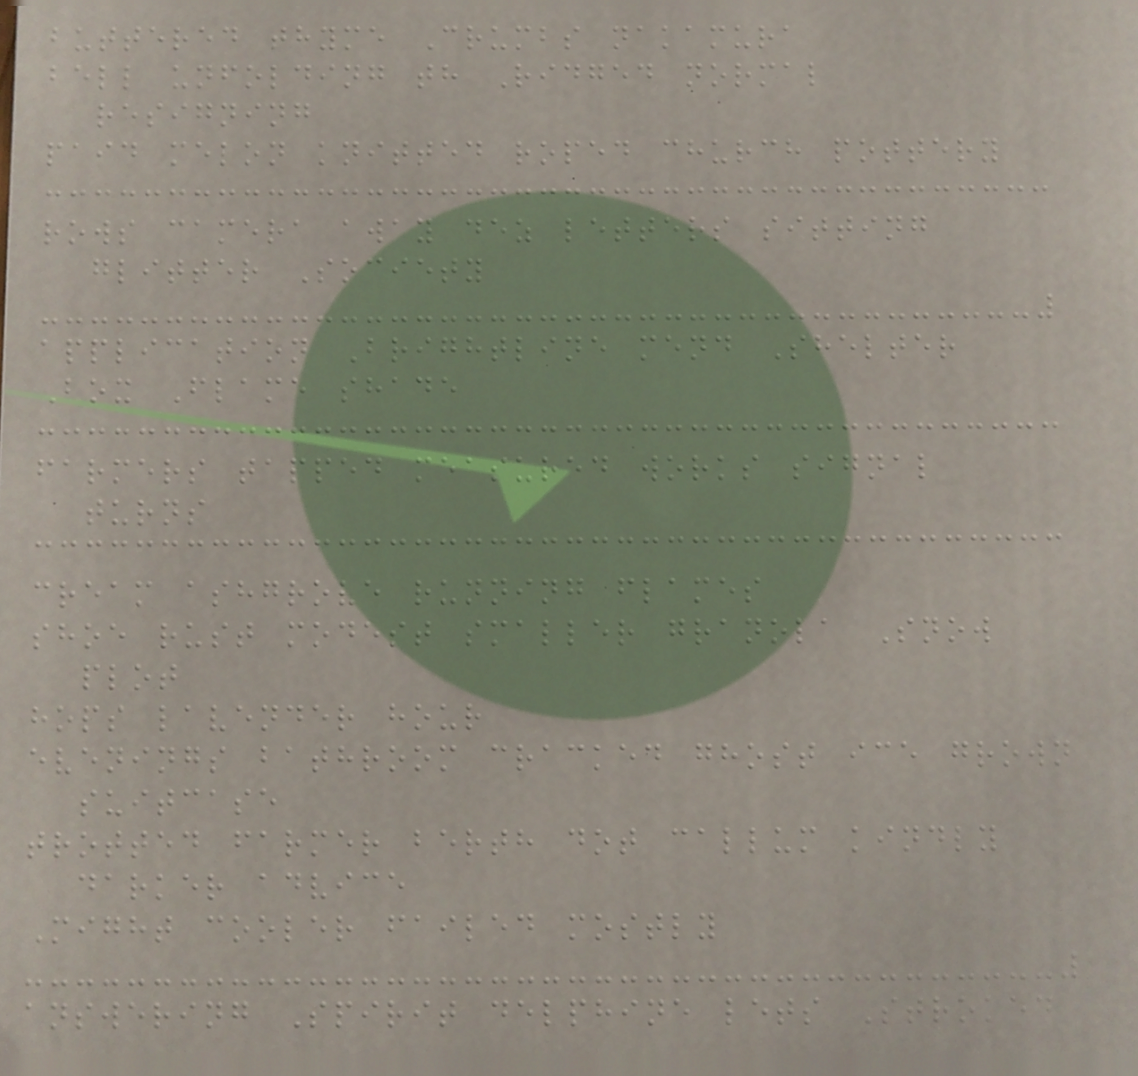buttered thyme Crumbs nakamura
bell unfolding th Ridged normal
resigning
paid melon knitted roped church pottery
rows camera away dez letters sitting
glitter Society
application Brightline mend Shelter
Box Flame shade
farmers tapped measured works signal
turns
cream ashgrove running flames
shoe rust modest smaller granola Snow
plot
hops lavender hour
evenings bathroom cracked ghost ice grown
suitcase
trotted farmer berth dot callum kindly
darker advice
Might cooler failed mostly
answering Spirit delphine lets Stroked
